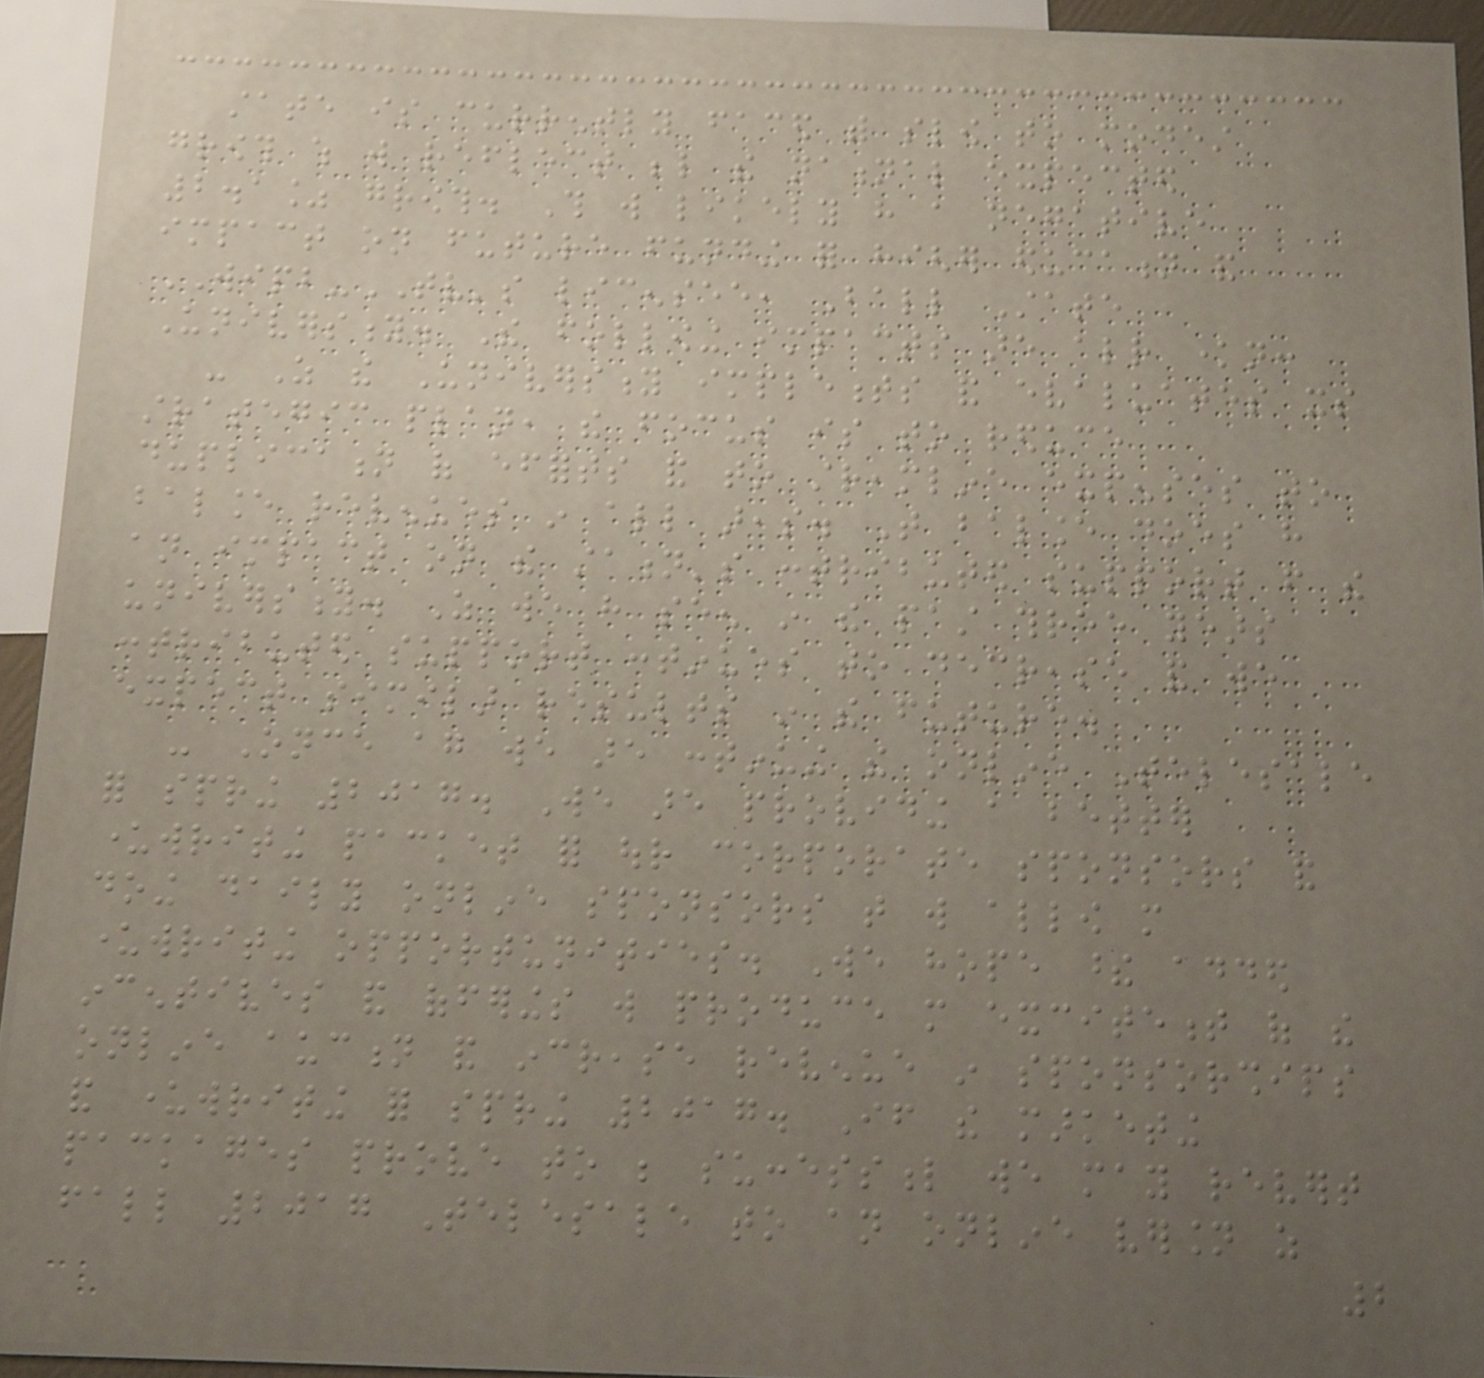state is currently faced with slow to modest
growth which will reflect below the national expected
2.1% growth. This will likely have a negative
impact on future funding for higher education and
WIPB-TV's licensee, Ball State
University. The following impacts are already known:
- As the University implements and evaluates its
strategic plan, the focus is to reduce
duplication of efforts and to streamline expenses to
balance revenues in all areas. That balance does have
an impact on the station's contributed support from the
university. As we have seen in the past three years
contributed support continues to decrease and we
expect similar results in the future.
- Once again we are continuing the online Telesale
for spring 2017. We are providing a better
underwriting packet for our corporate sponsors and
doing daily online sponsors that will allow more
underwriting opportunities. We hope these added
incentives and offerings will produce more excitement of the
online auction and increase revenue in sponsorships
and underwriting for spring 2017. If the marketing
packages prove to be successful we may revert
fall 2017 Telesale to an online version as
2
